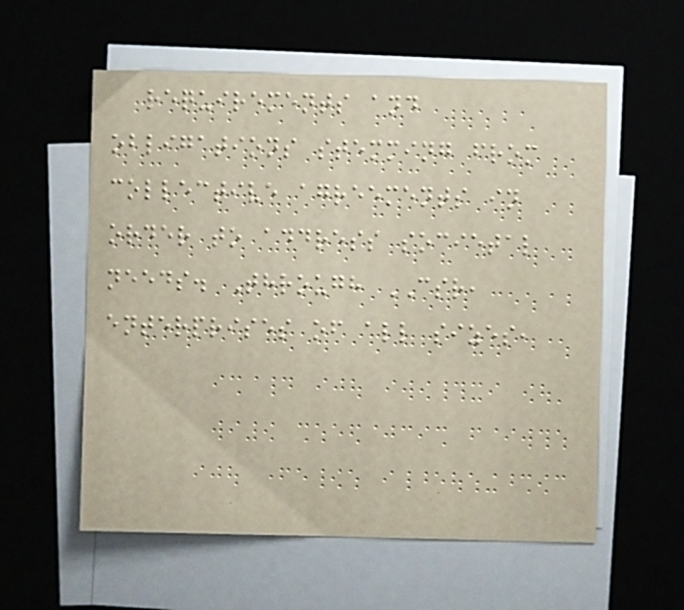requirements and
obligations stemming from
collective agreements in
order to address societal
needs. Through CSR,
enterprises of all sizes,
